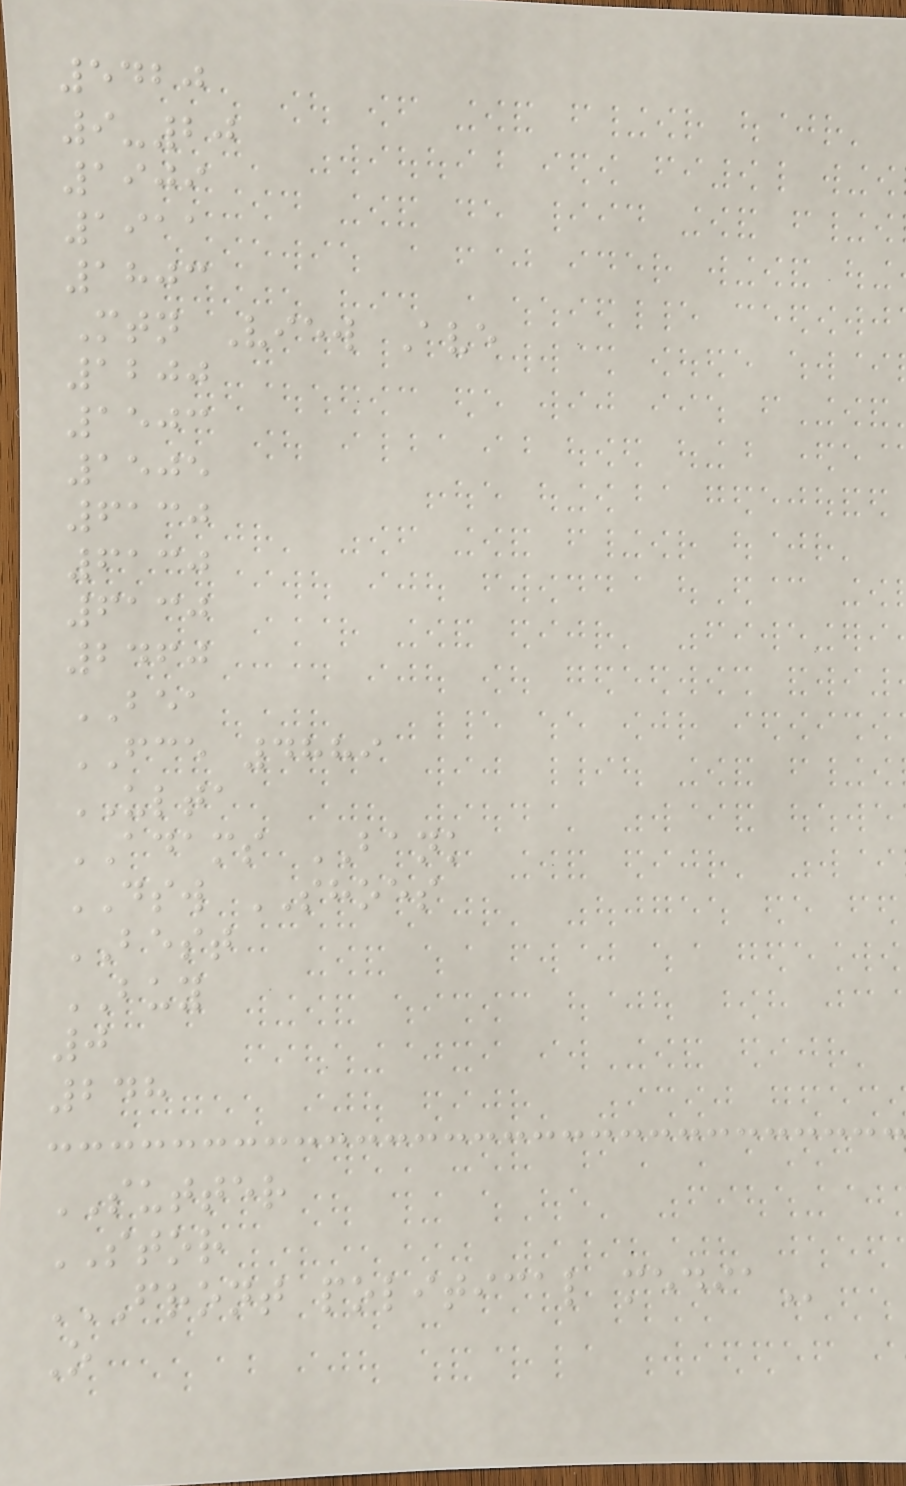5420
9-20
1909
1911
1803
Mtn View Ave
1200
1503
1505
6130
6130
6130
2460
BEA
FCE 4889
ULTA
ADAMS BANK
DSW SHOES
BEST
BUY
0
248
SUTTER
STOR
FRONT POLITICAL MEDIA
O
